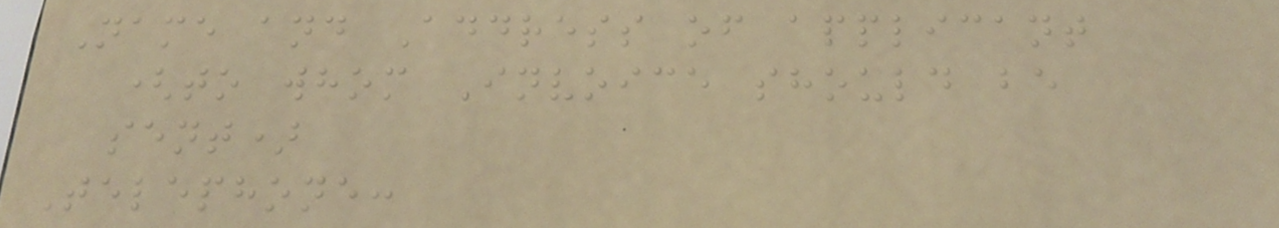Name and Address of applicant
(to whom Invoice should be
sent)
Telephone:
